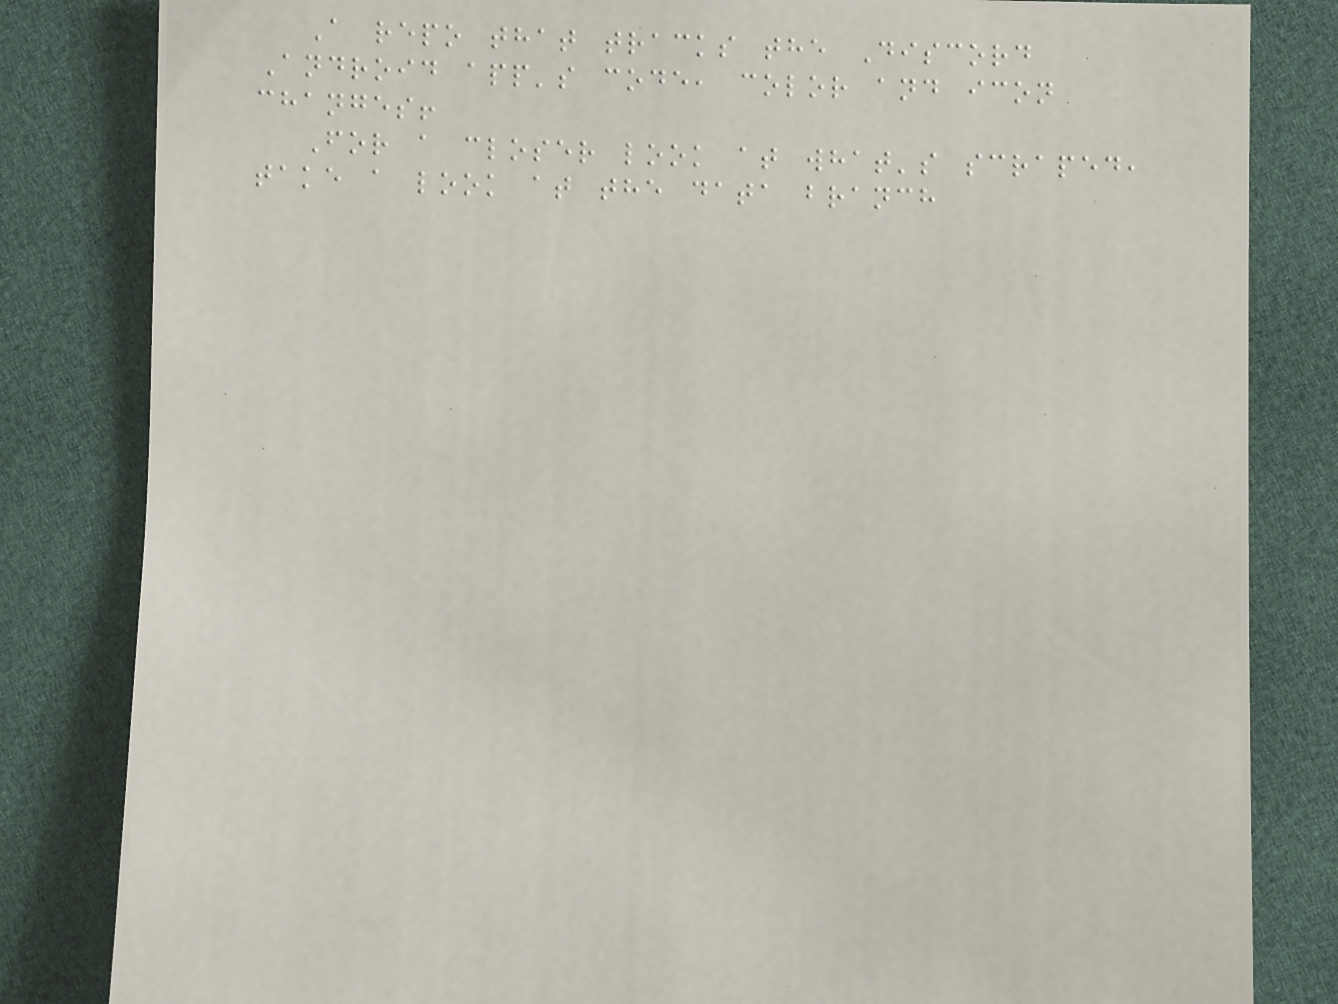A repo that tracks the Discord
Android app's code, color and icon
changes!
For a closer look at what's scraped,
take a look at the data branch
